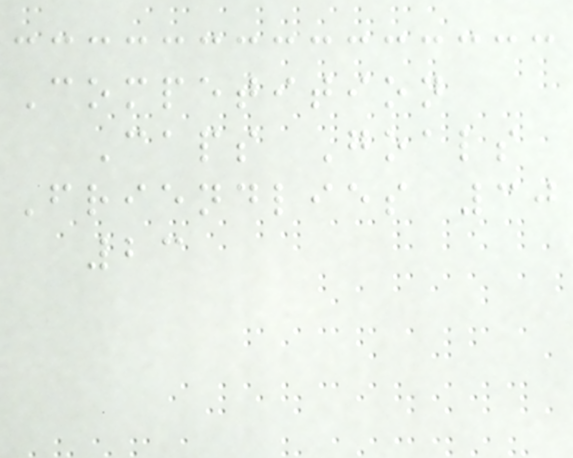Competition
Caps Goals
Friendlies 30
23
